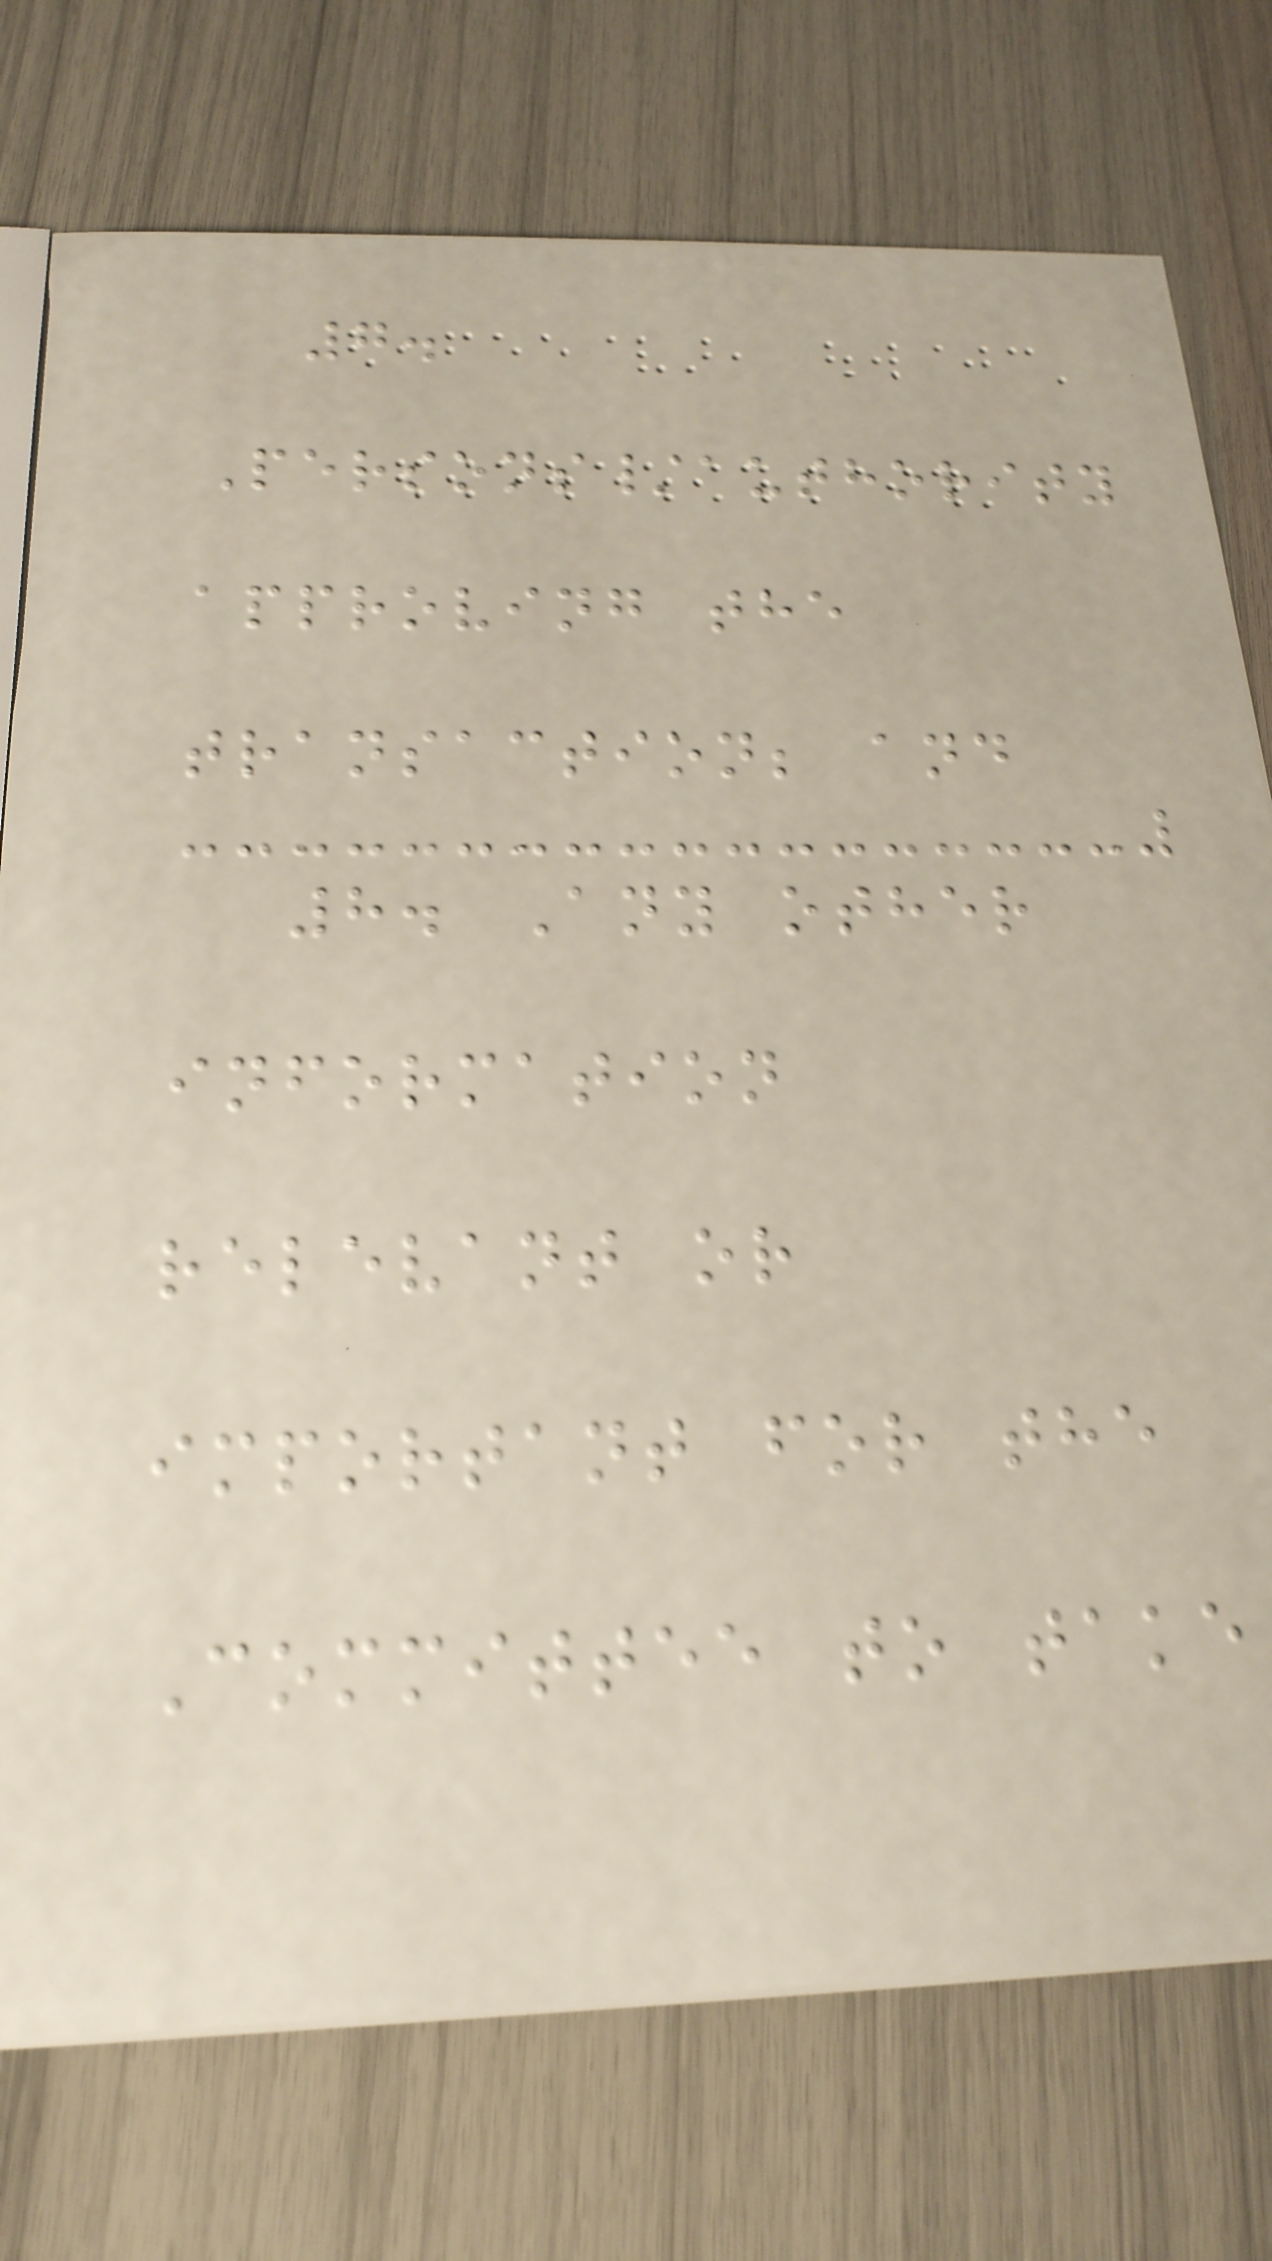7.
Persons/authority
approving the
transaction; and
8. Any other
information
relevant or
important for the
Committee to take
